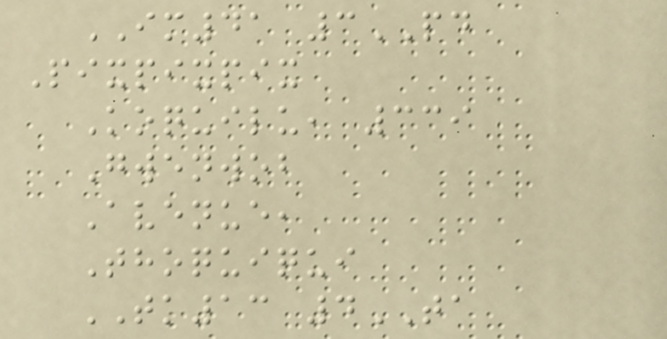IM41 3PD
Pixpixpix
Koquilu, 339
Gwenwob
Avenue,
Thoquiqui
TK13 4TA
